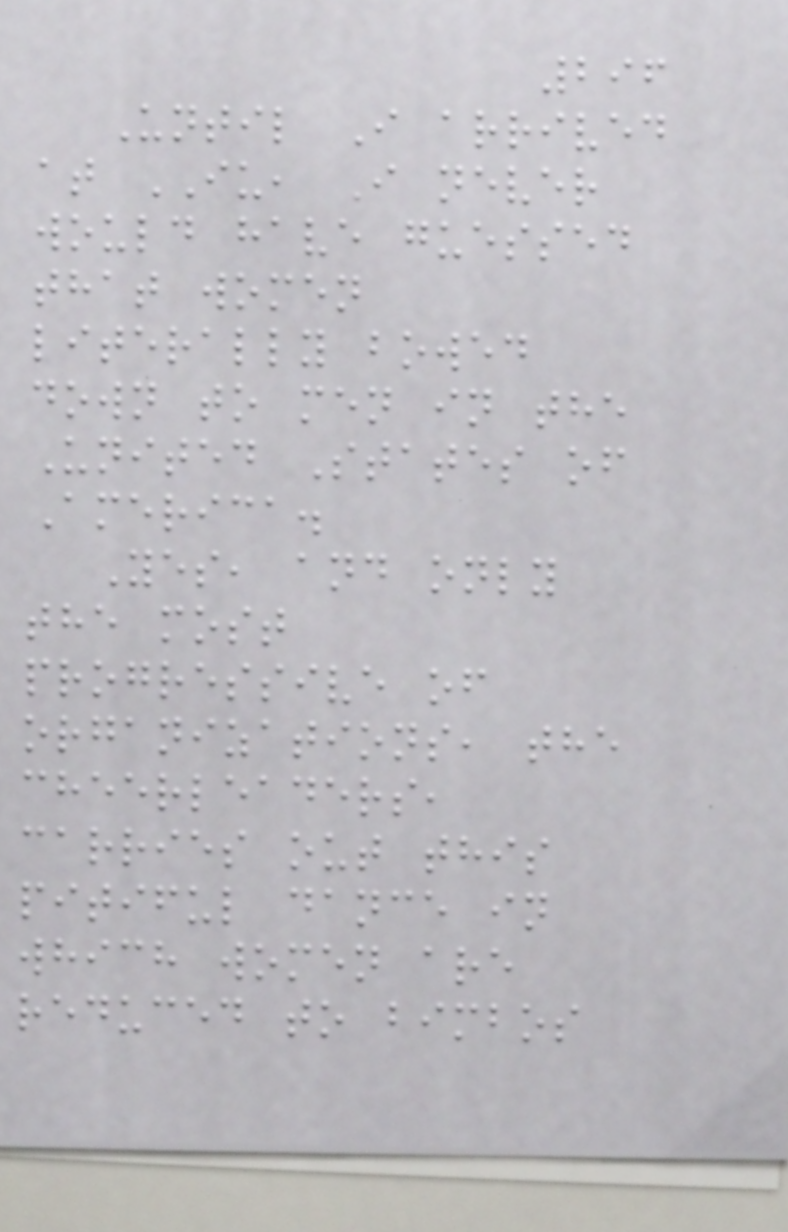296
Until I arrived
at IU, I never
would have guessed
that women
literally bowed
down to men in the
United States of
America.
Yes, and only
the most
progressive of
organizations, the
cheerleaders,
carries out this
pitiful dance in
which women are
reduced to bimbos
